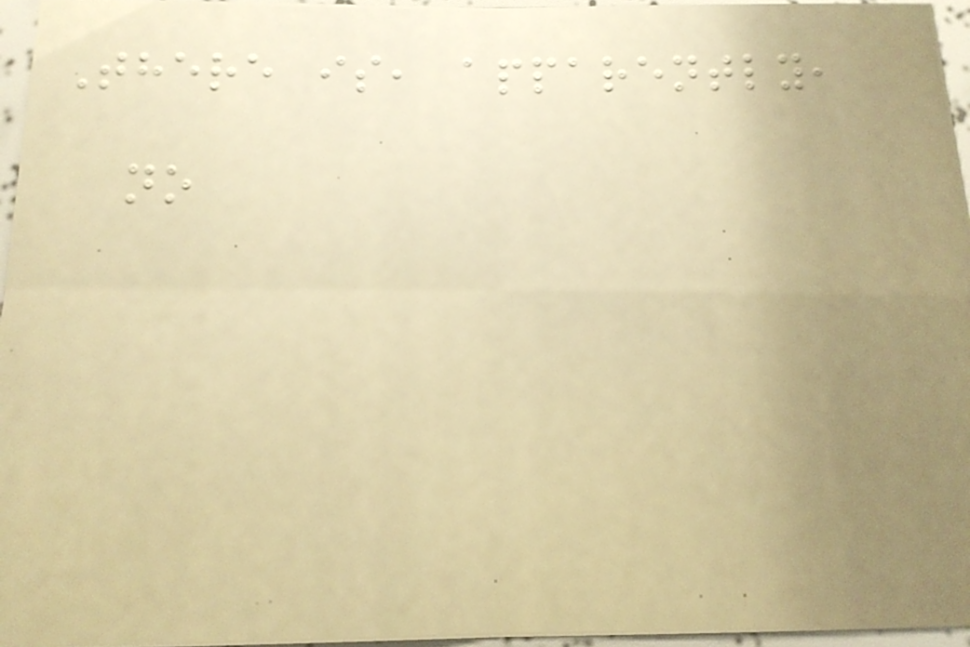There is, apparently,
no
